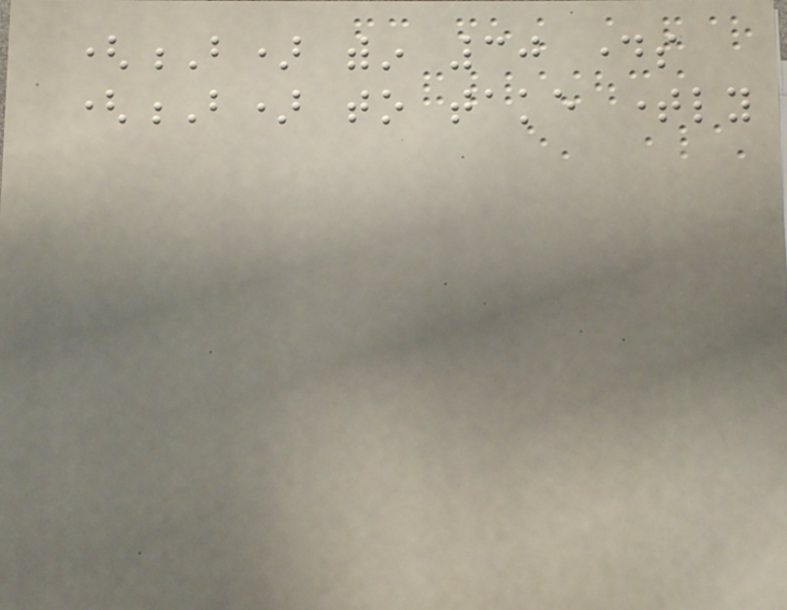(B) within 30 days
(B) to take timely
